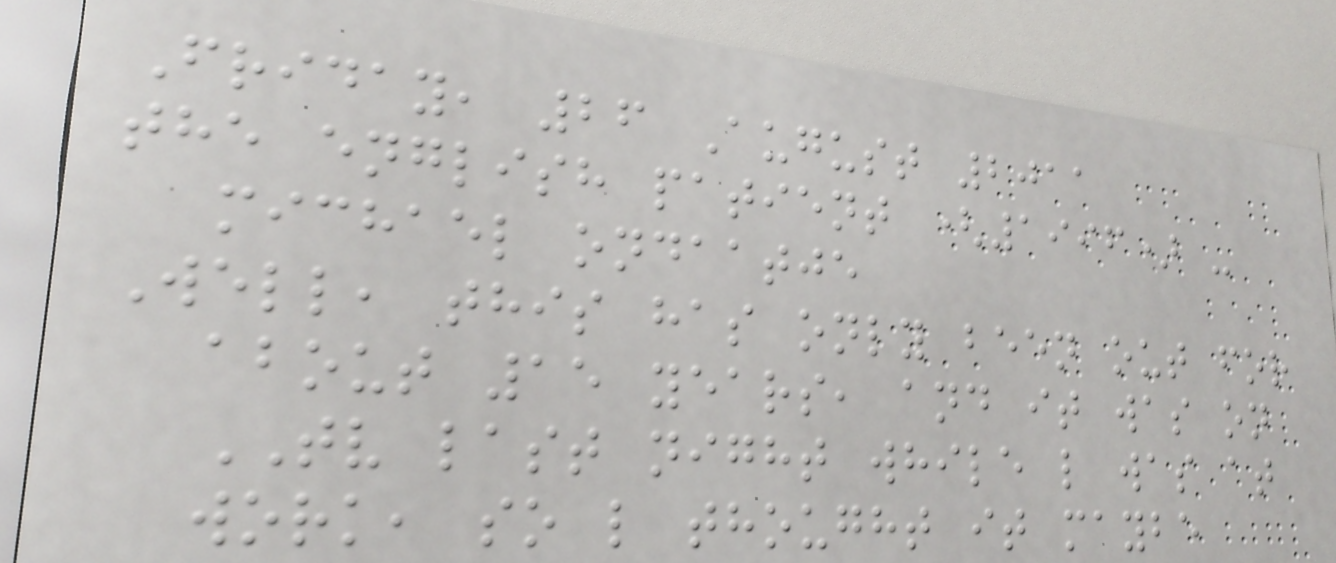Friday, 26 August 2011
the english patient (1996) -
michael ondaatje
Well, this has only been out for
about 15 years, and it was on
TV last night while l was at
work, so l thought it maybe
